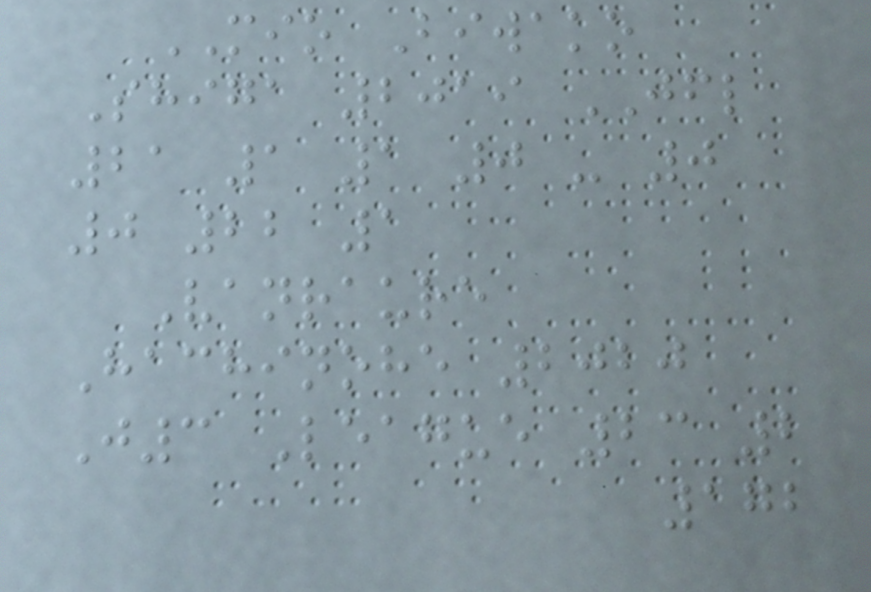MIO Biwako
Shiga 2019 JFL
21 1 1 0 - 0
0 22 1
Vanraure
Hachinohe 2020
J3 League 23 2
172
